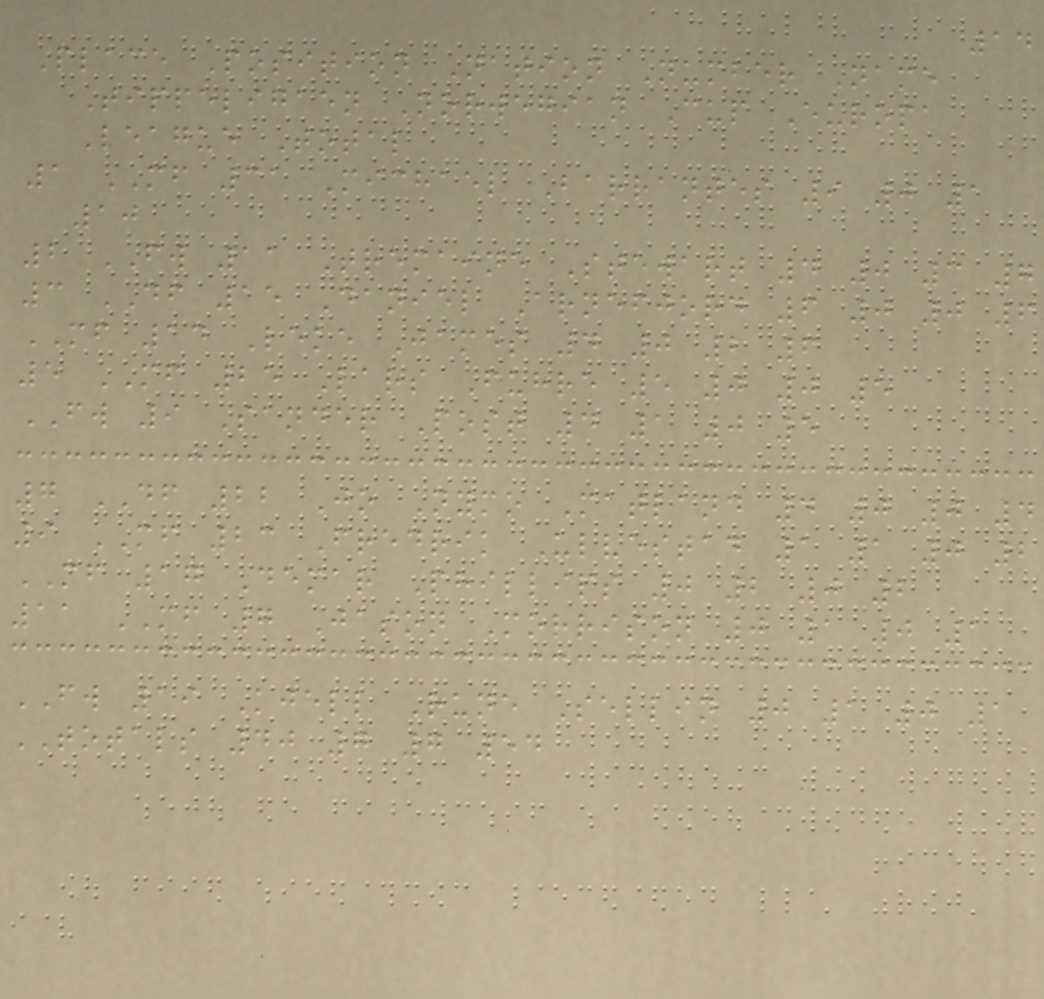14
Place Position Nation Number Name
Tippeligaen Norwegian Cup Europa
League Total
1 MF 31 Michael Barrantes 9 0 1
10
2 FW 11 Tremaine Stewart 4 0 3 7
3 DF 15 Daniel Arnefjord 6 0 0 6
MF 14 Leke James 4 0 2 6
5 MF 25 Lars Fuhre 5 0 0 5
FW 9 Sander Post 4 1 0 5
7 DF 22 Jo Nymo Matland 4 0 0 4
9 MF 23 Fredrik Ulvestad 1 1 0 2
MF 17 Demar Phillips 0 2 0 2
11 MF 7 Jason Morrison 0 1 0 1
FW 19 Kjell Rune Sellin 0 1 0 1
TOTALS 40 7 7 54
